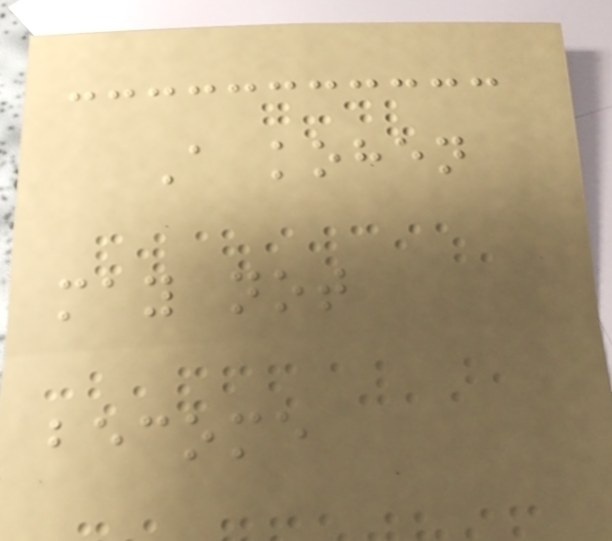A kohen
may not
become
